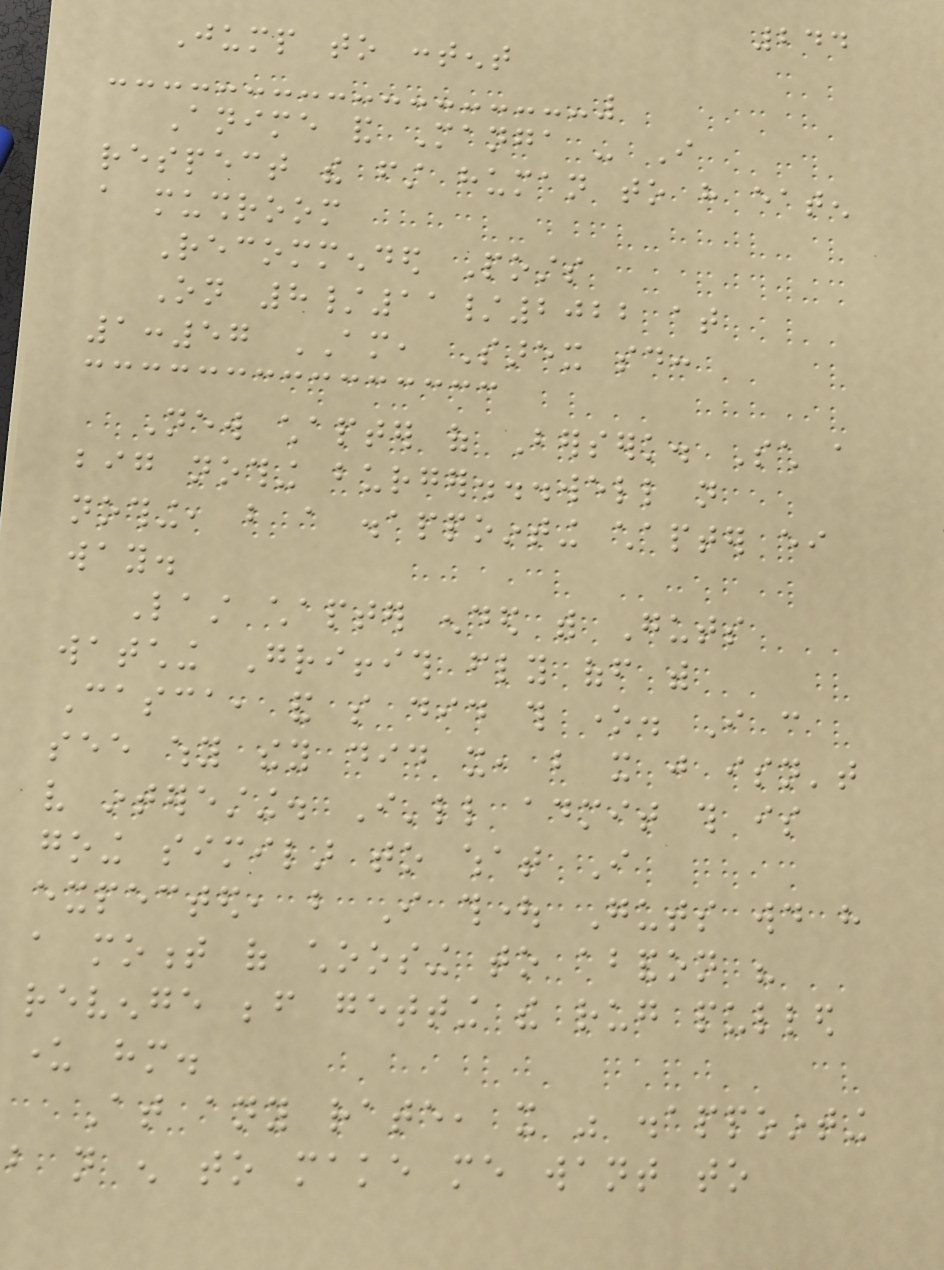244
Jump to content
Anime and Manga - I
respect the first human to have eaten
a mushroom
Recommended Posts
On 8/11/2022 at
1:57 AM, Sarex said:
New chapter of Berserk. Such a
big nothing burger...well not
nothing, but a disappointing chapter either
way.
Last chapter ended with Guts
watching Griffith fly off with
Casca, and so did this one. I can
see why they did it, but it just isn't
very interesting. I'll admit this is
going similar to what I
expected, but I thought Guts would have
a moment of choosing to abandon his
revenge before getting the rug pulled
under him.
At any rate, it was disappointing
but not enough to make me want to
